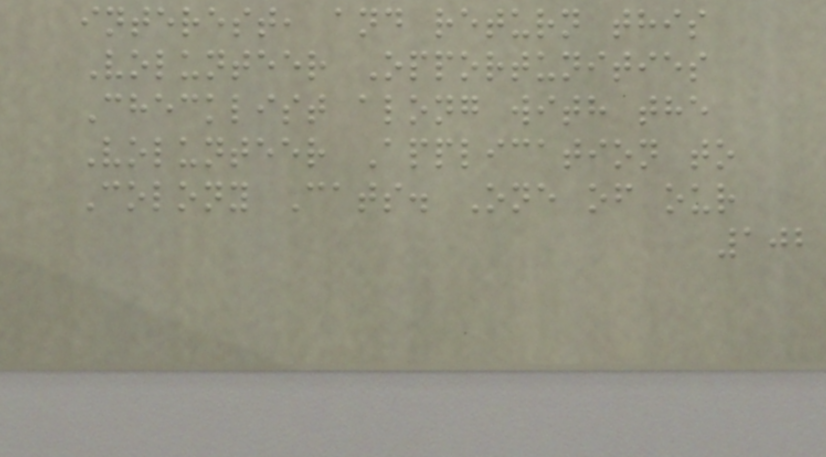interest, and return this
Volunteer Opportunities
Checklist along with the
Volunteer Application to
Colony Cats. One of our
102
